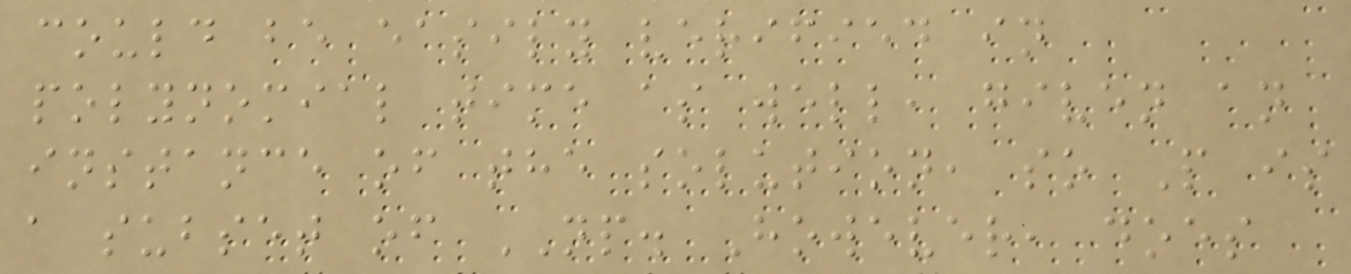could be easily verified in
polynomial time as well, given an
instance of the solution, so P is
a subset of NP. However, does
